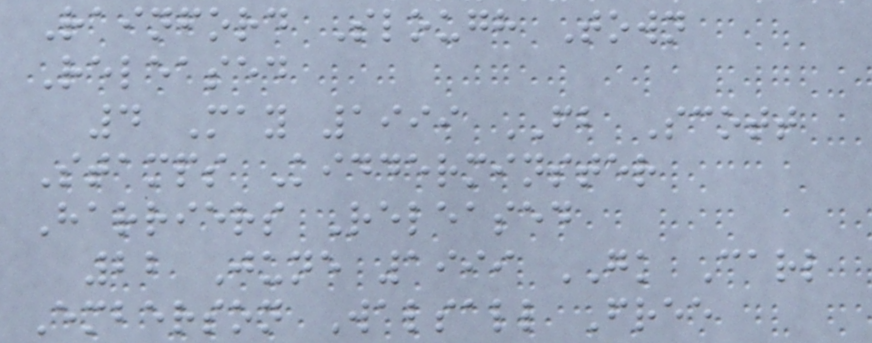Rainford Slough Town
Released
4 May 1999 FB Scott
Stamps Kidderminster
Harriers Released
22 June 1999 GK Carl
Emberson Walsall Free
